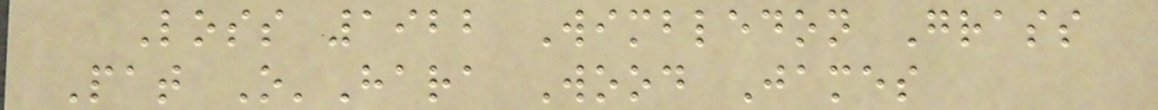Loss 1922 Wimbledon Grass
Pat O'Hara Wood James
